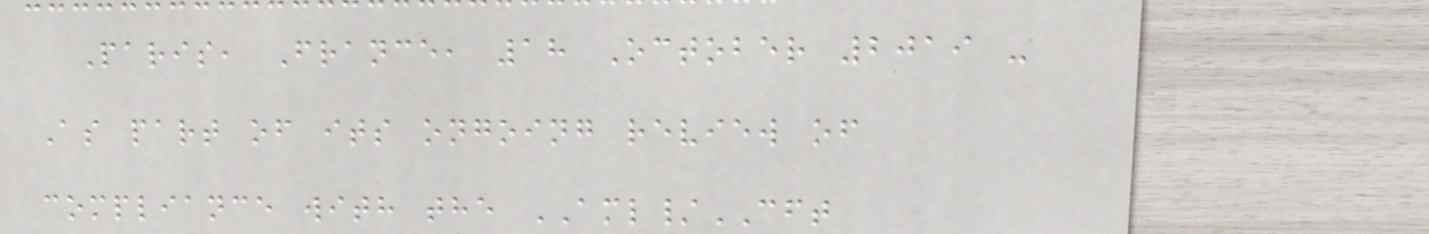Paris, France, 18 October 2019 -
As part of its ongoing review of
compliance with the AML/CFT
